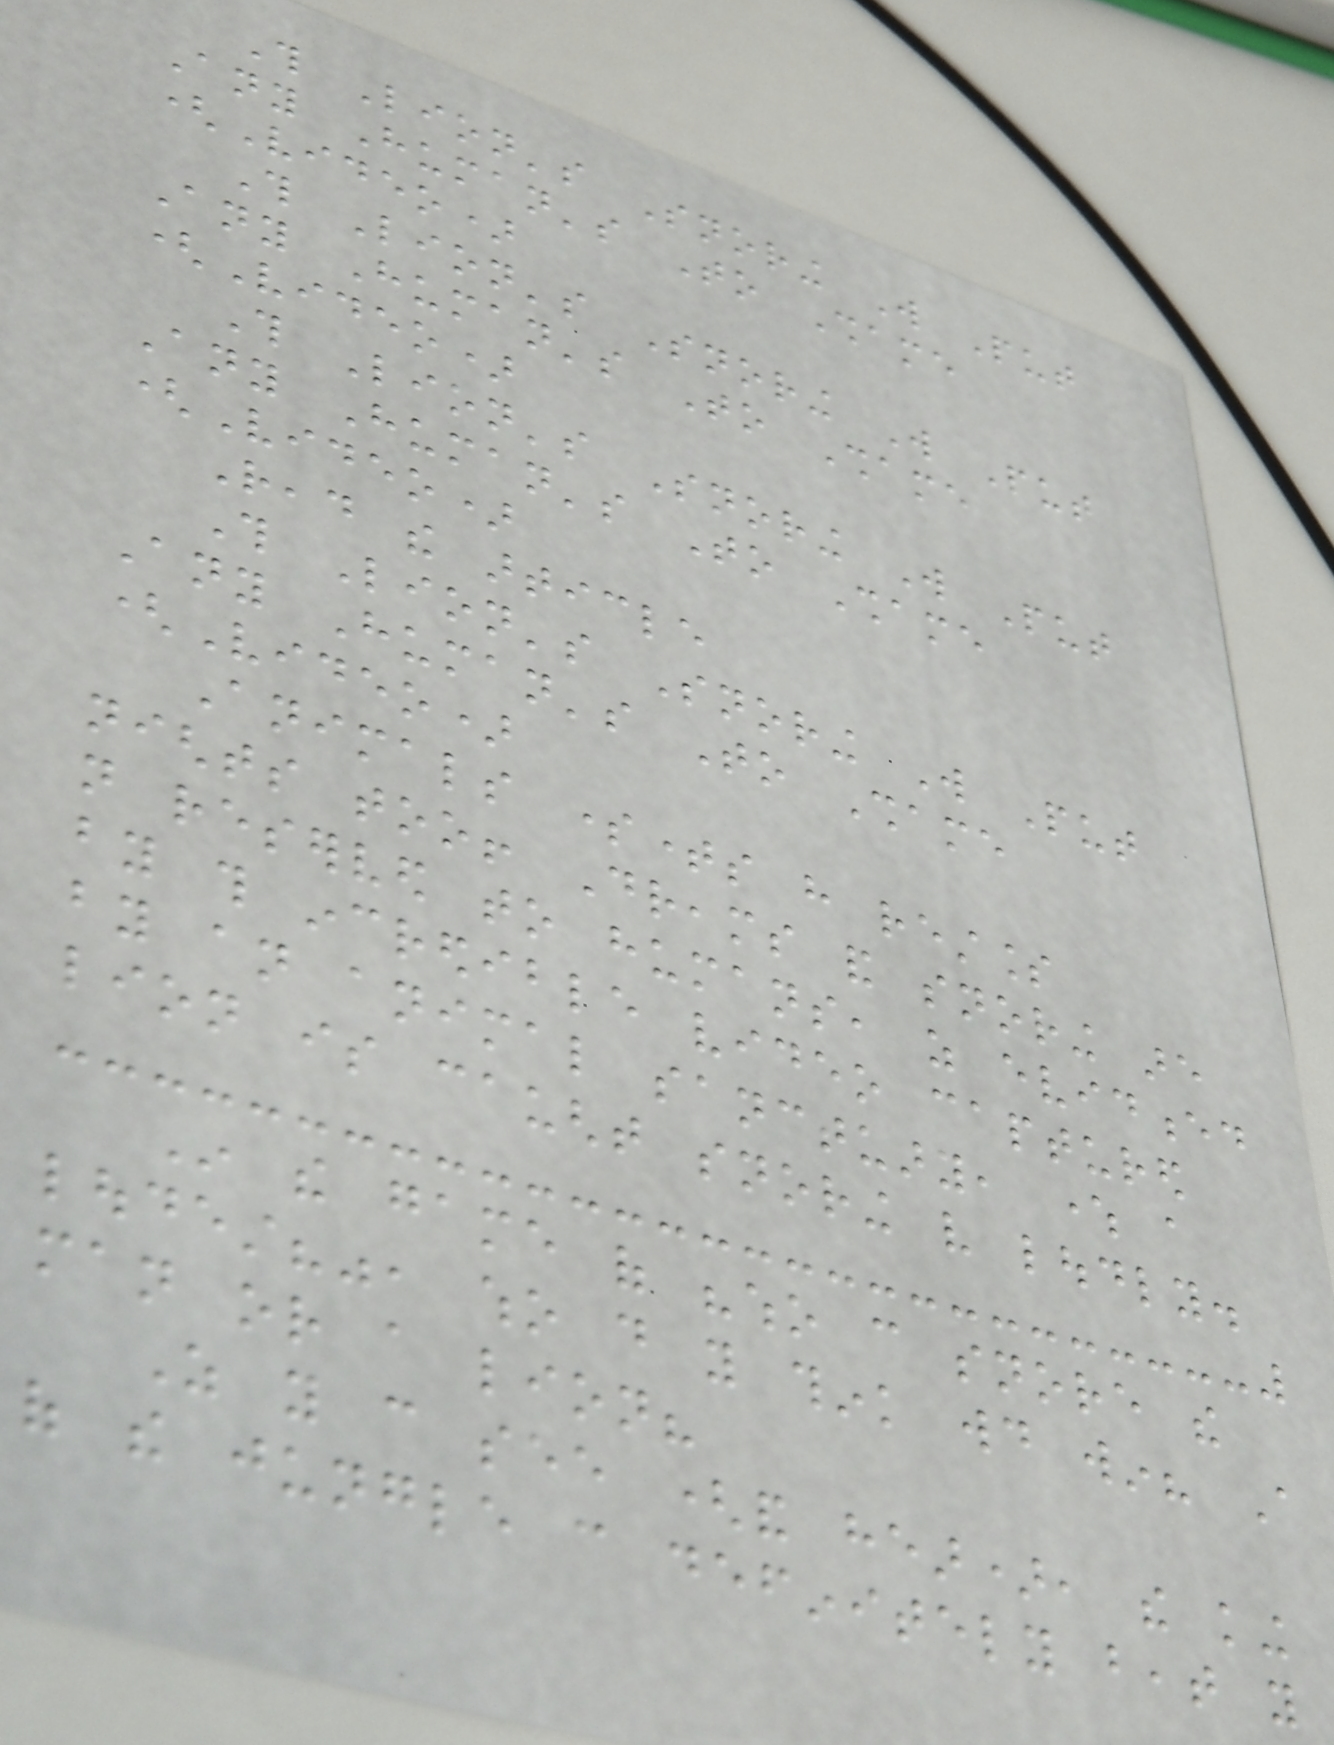This Lion's Snoring Will Put
Any Human's To Shame
(Video)
This Lion's Snoring Will Put
Any Human's To Shame
(Video)
This Lion's Snoring Will Put
Any Human's To Shame
(Video)
Read the article
This Lion's Snoring Will Put
Any Human's To Shame
(Video)
Animals sometimes have restless
nights too! Dreams and snoring are
not reserved to humans, as evidenced
by this incredible video captured
by an animal sanctuary, where a
lion is caught snoring very loudly.
In the game of "who can snore the
loudest?", who do you think would win? A
man or a lion?
As you can see (and hear), the king
of the jungle can definitely beat you
